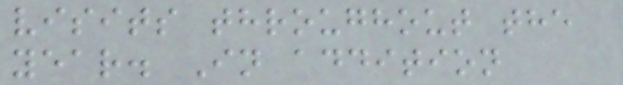visits throughout the
year. In addition
